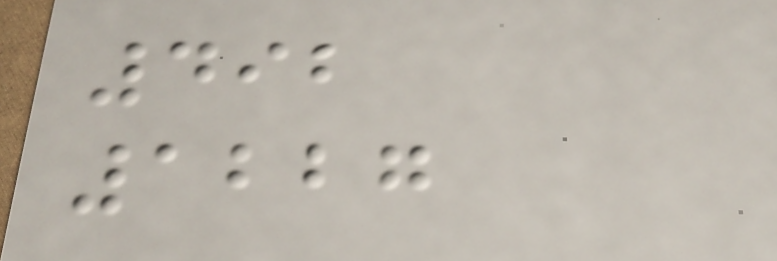492
1227
